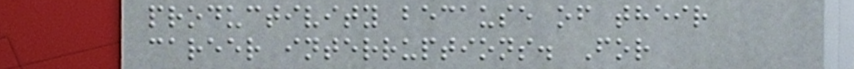productivity because of their
career interruptions. For
